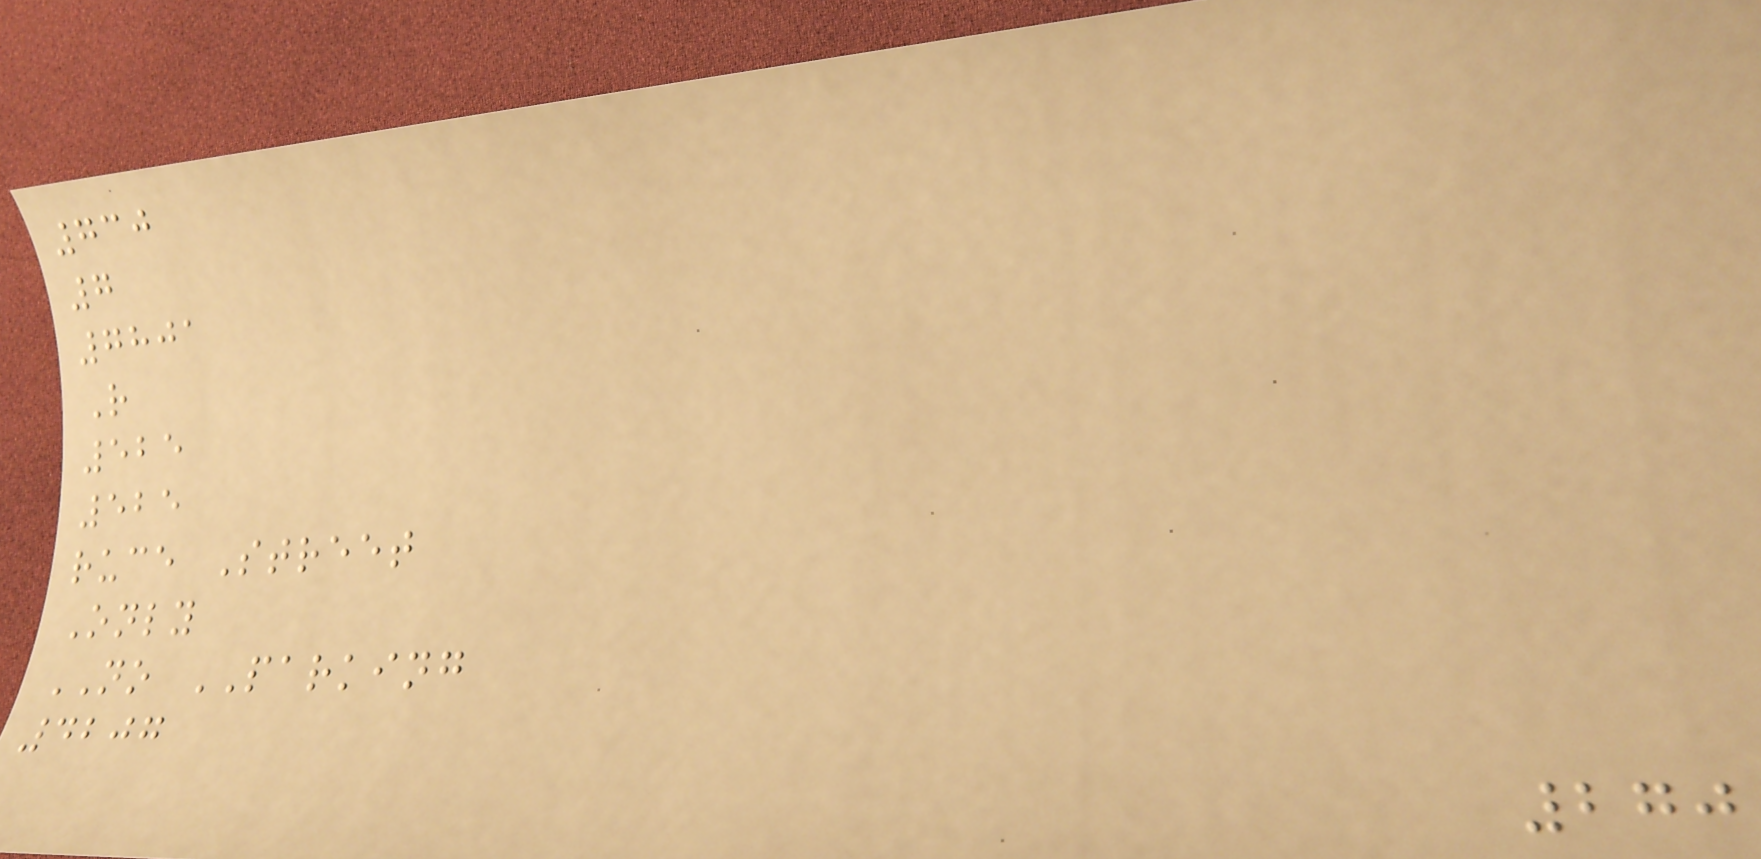730
7
7801
R
525
525
ruce Street
Only
NO PARKING
4207
270
